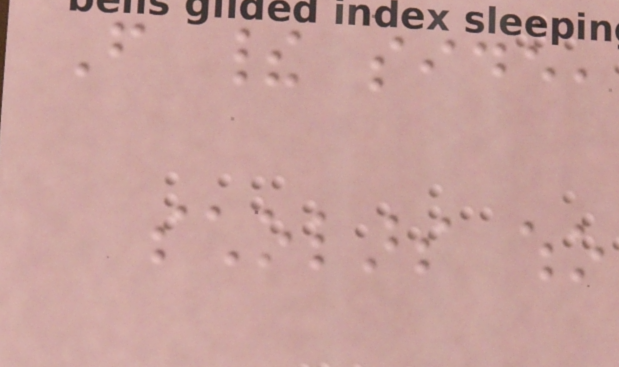From their side,
scholars who
